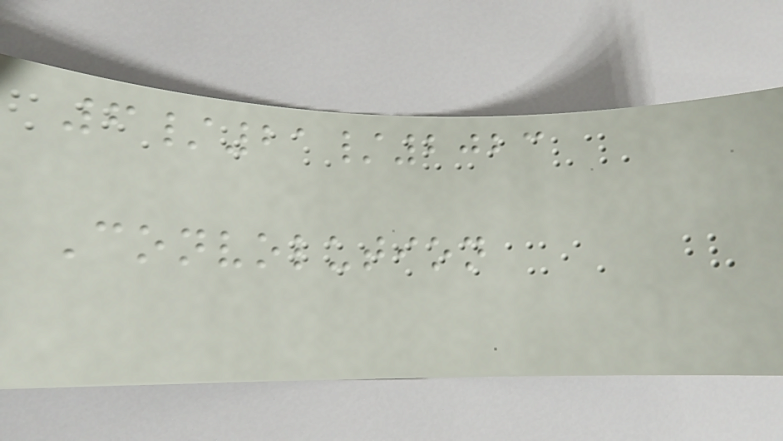6/21/2023
Convolution
